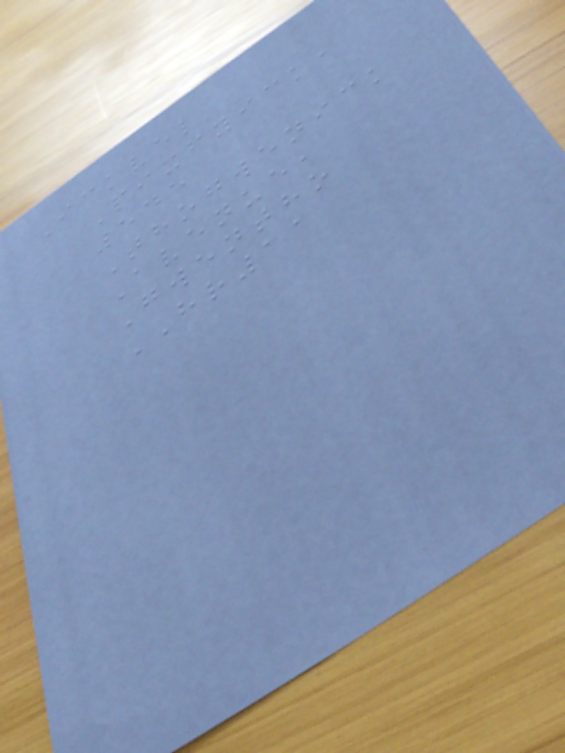Ickvel
Pixfyick,
545
Thogwenick
Avenue,
Gwentho
HR11
